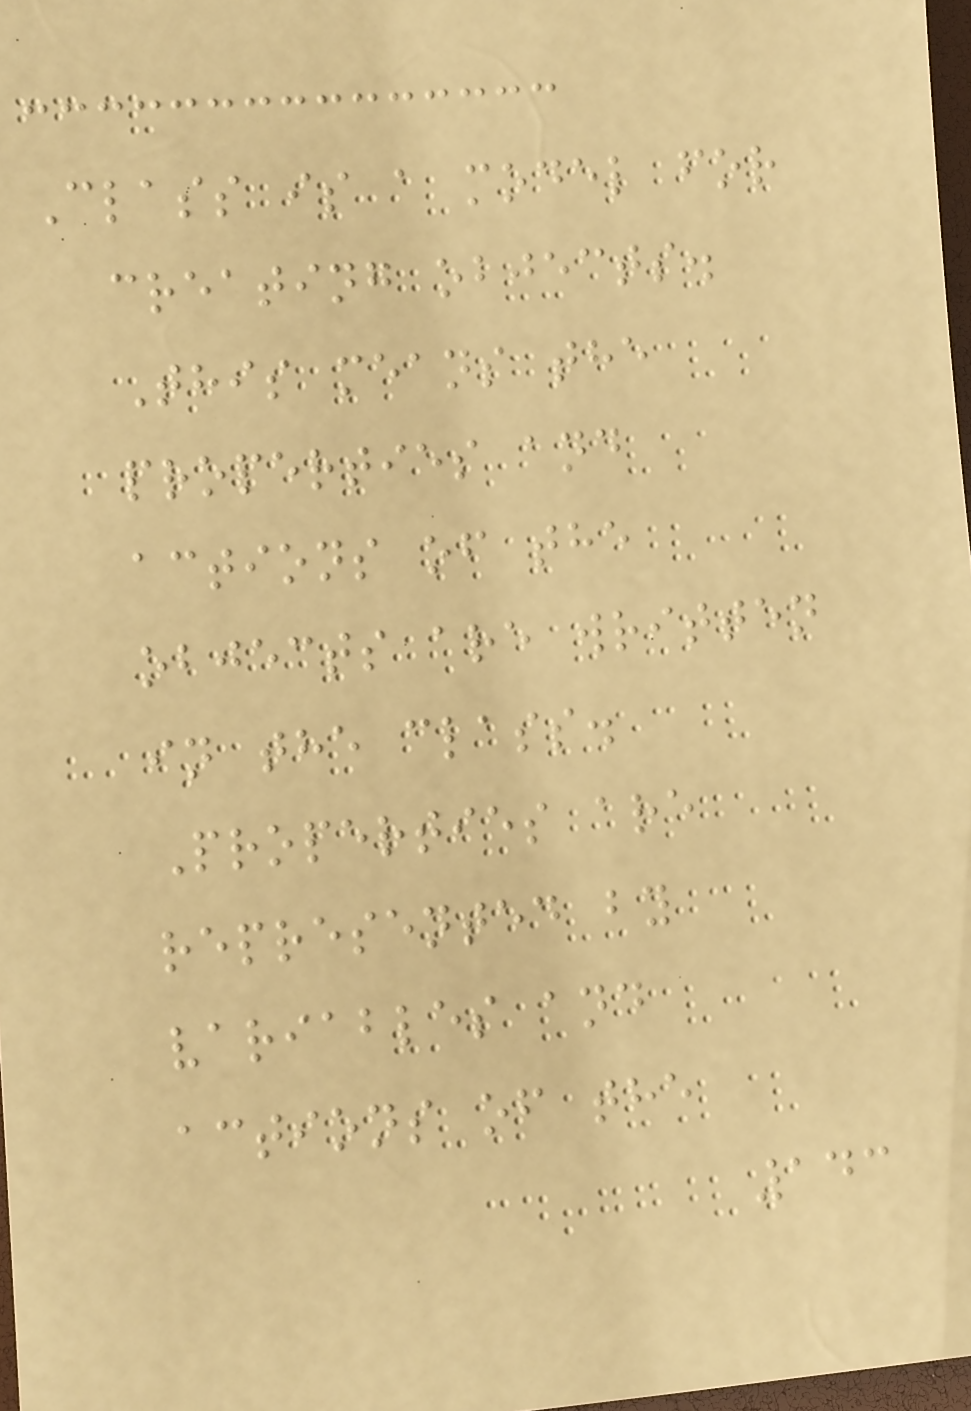Class is a model for
creating objects.
This means the
properties and
actions of the
objects are written
in the class.
Properties are
represented by
variables and
actions of the
143
